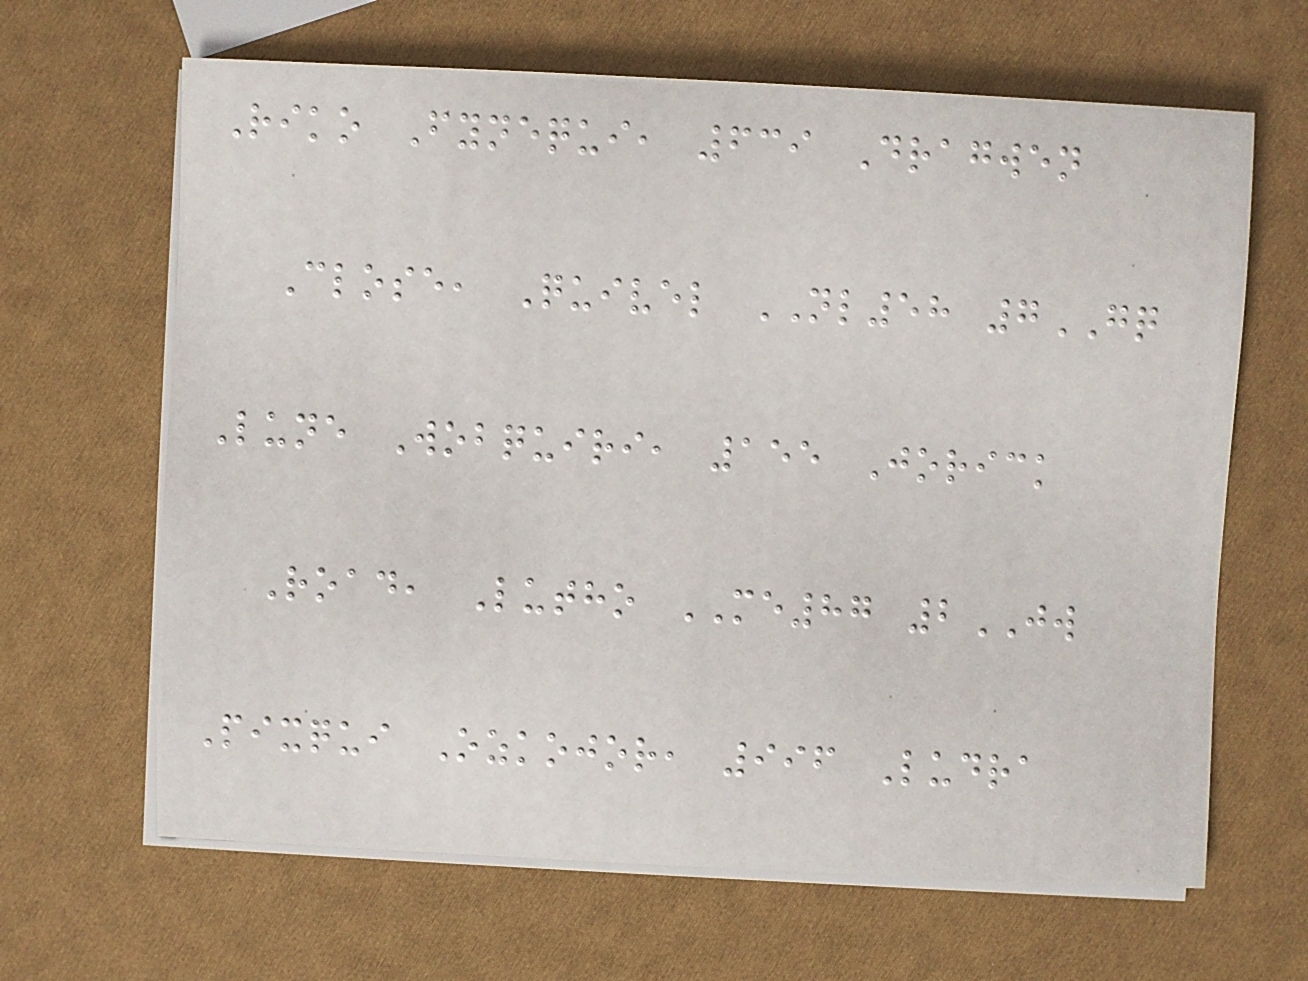Riko Fynequi, 639 Dragwen
Close, Quivel NL58 7GQ
Lune Wobquiri, 155 Jorick
Road, Lutho ME87 2JW
Pixqui Ozkojor, 996 Ludra
